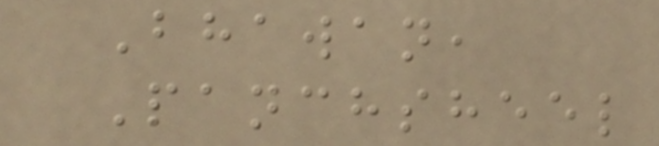Bhawan,
Panchsheel
